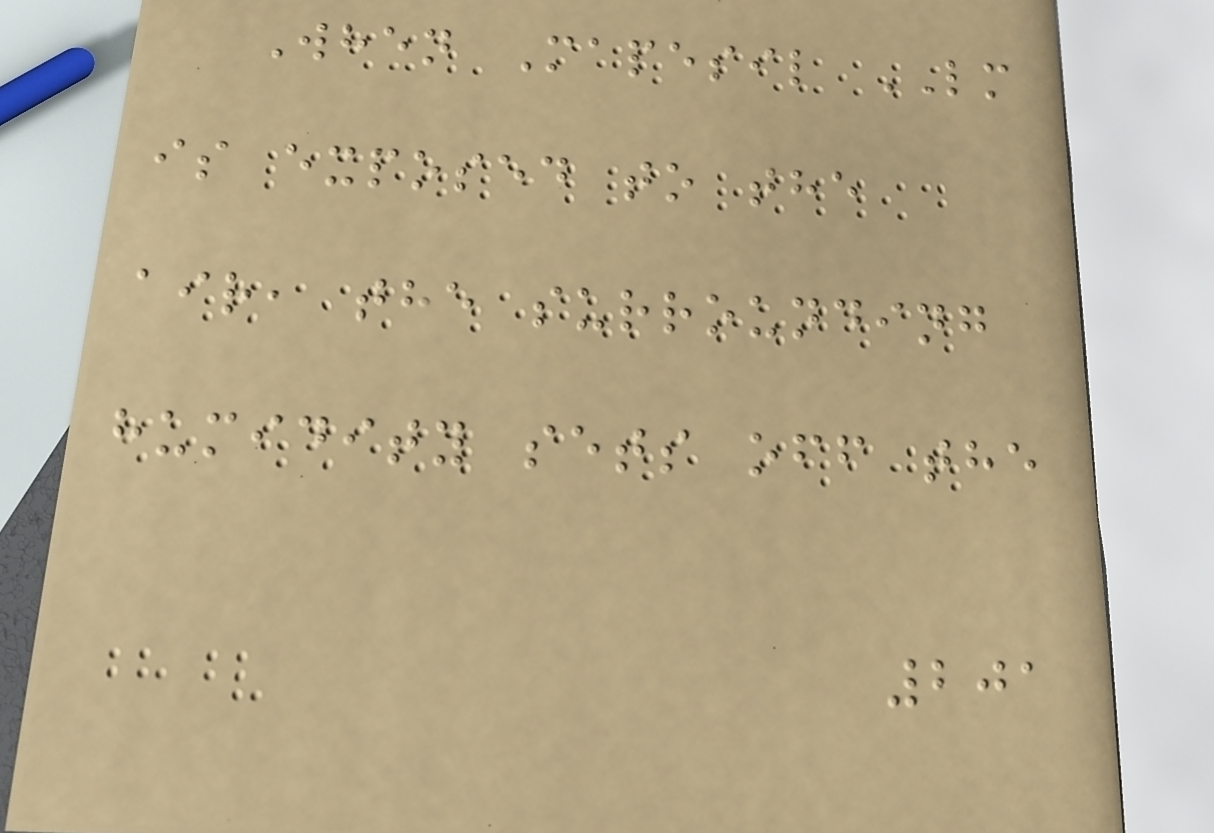When Mapesil LM
is exposed to the
air, the surrounding
humidity sets off the
201
